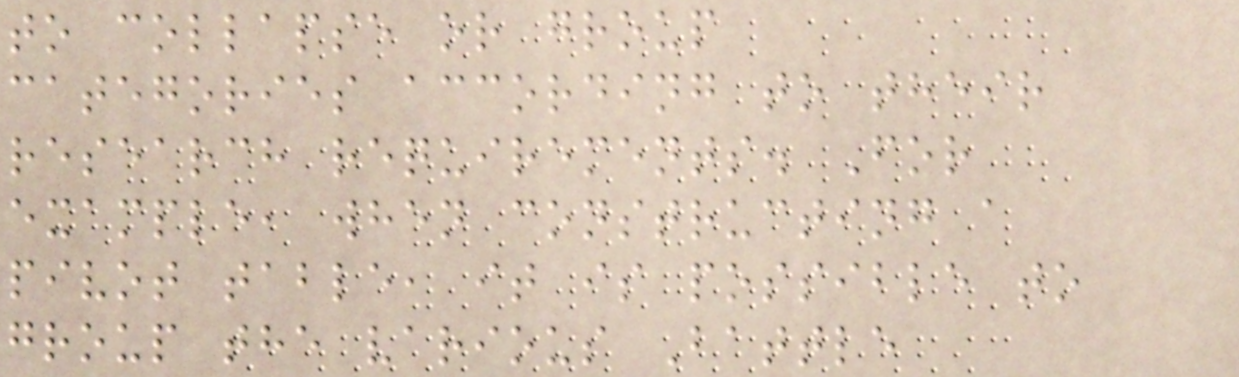to collapse or group
categories according to their
research requirements. For
example, when constructing a
pivot table, it is possible to
group the various Battle
